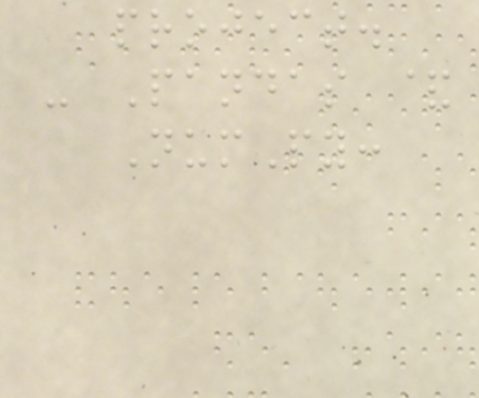project.
- Pandas &
NumPy:
